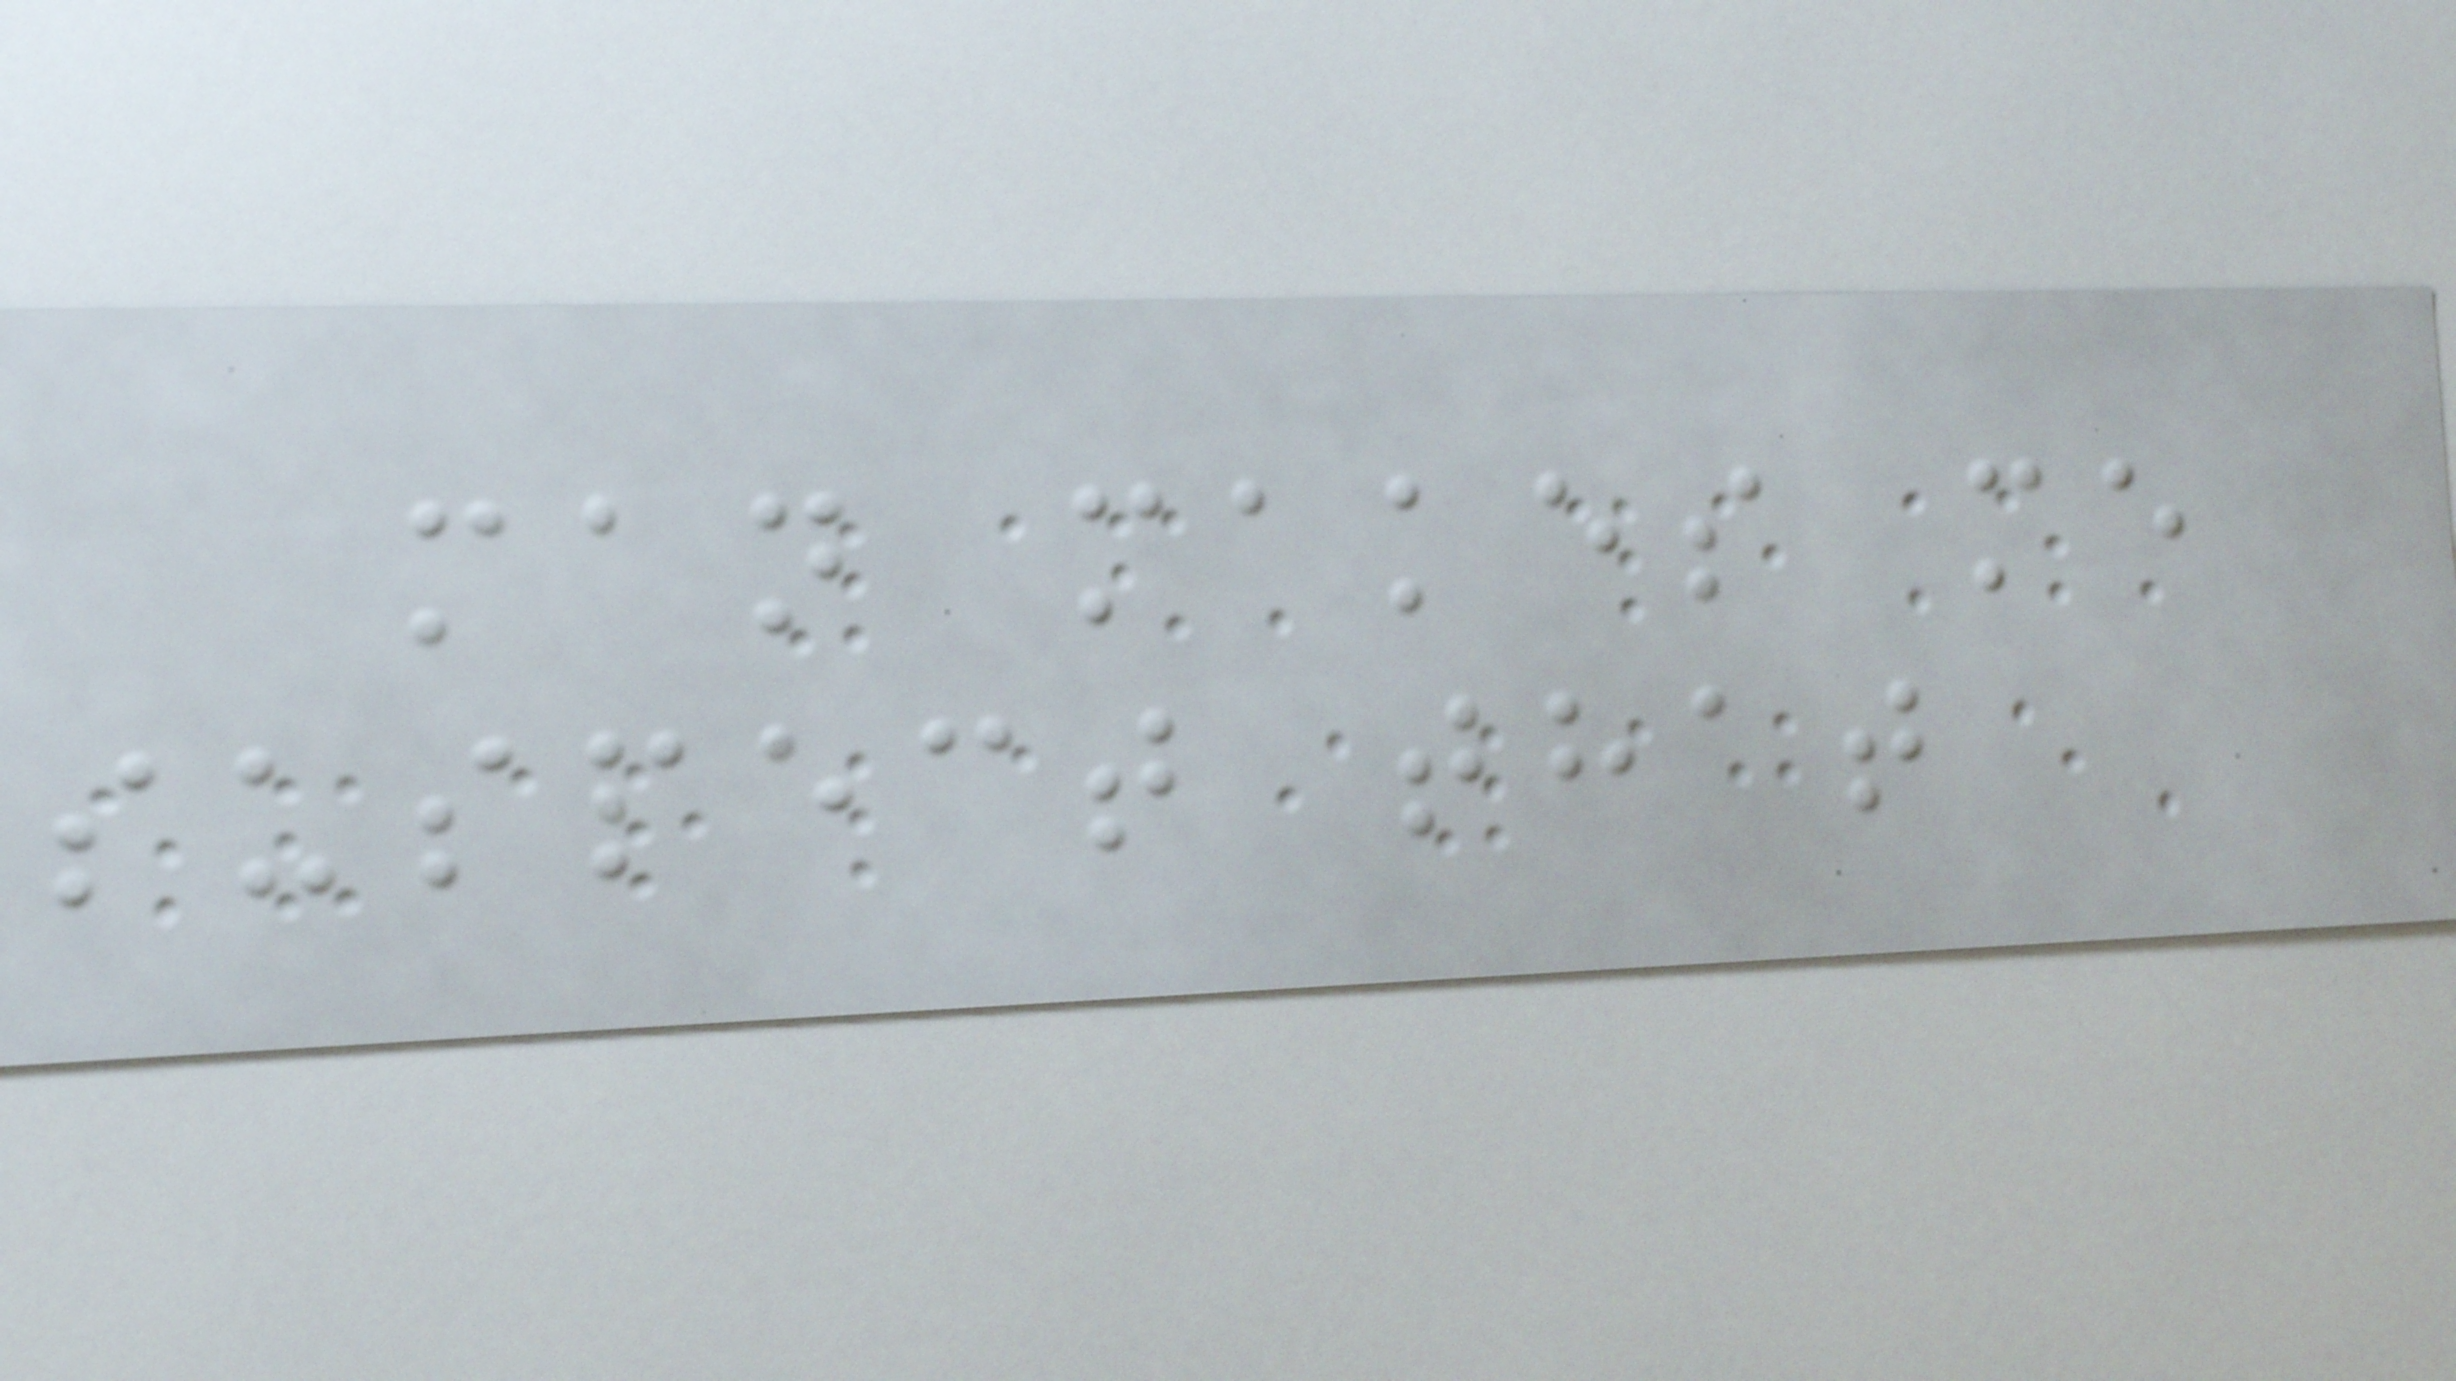man makes me
suspect that
